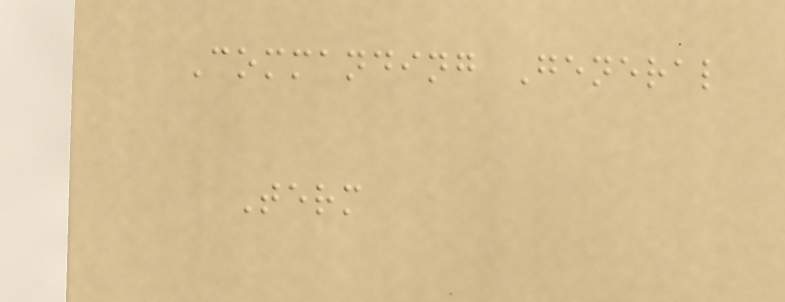Commanding General
Term
